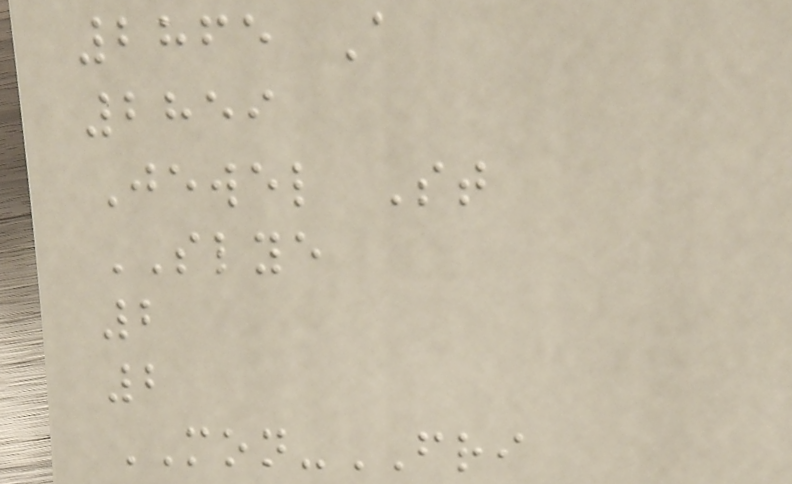2865 A
2859
Jewel St
SLYE
2
2
MON-FRI
